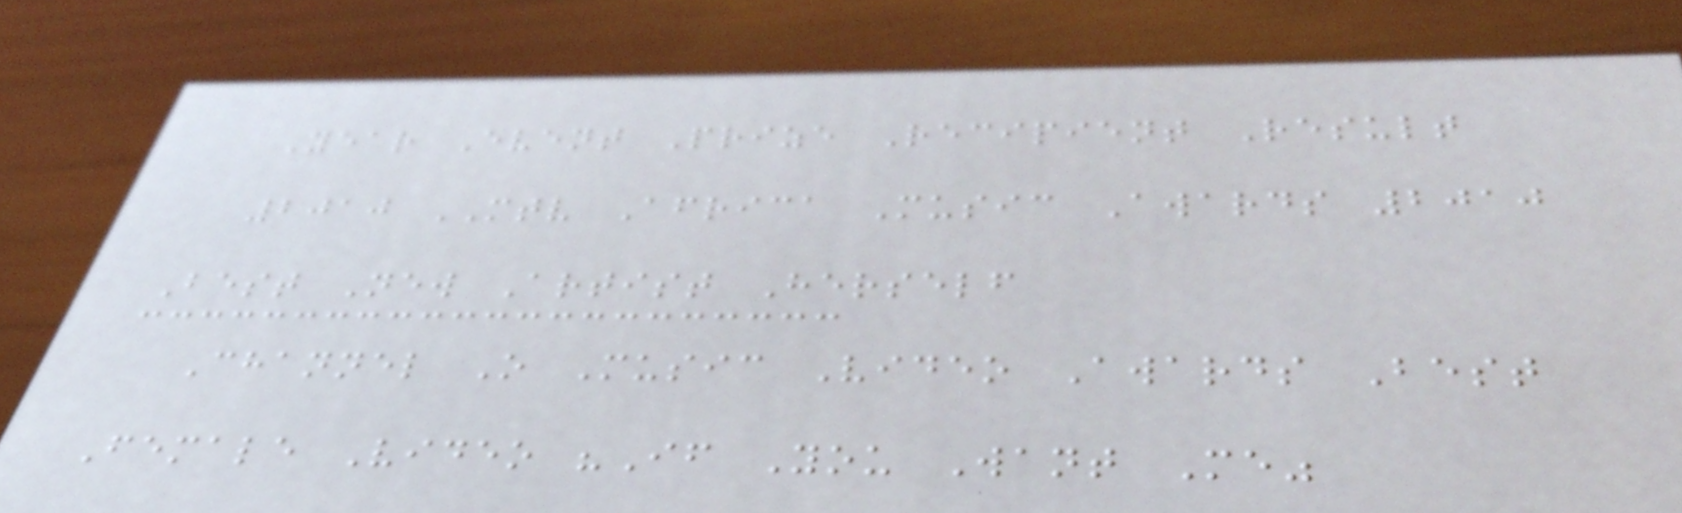Year Event Prize Recipient Result
2010 MTV Africa Music Awards 2010
Best New Artist Herself
Channel O Music Video Awards Best
Female Video "If You Want Me"
